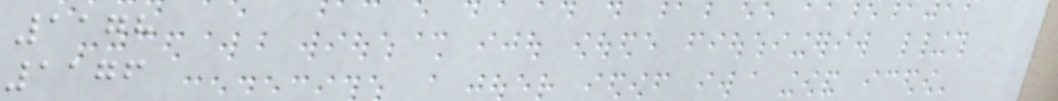1178
1176
